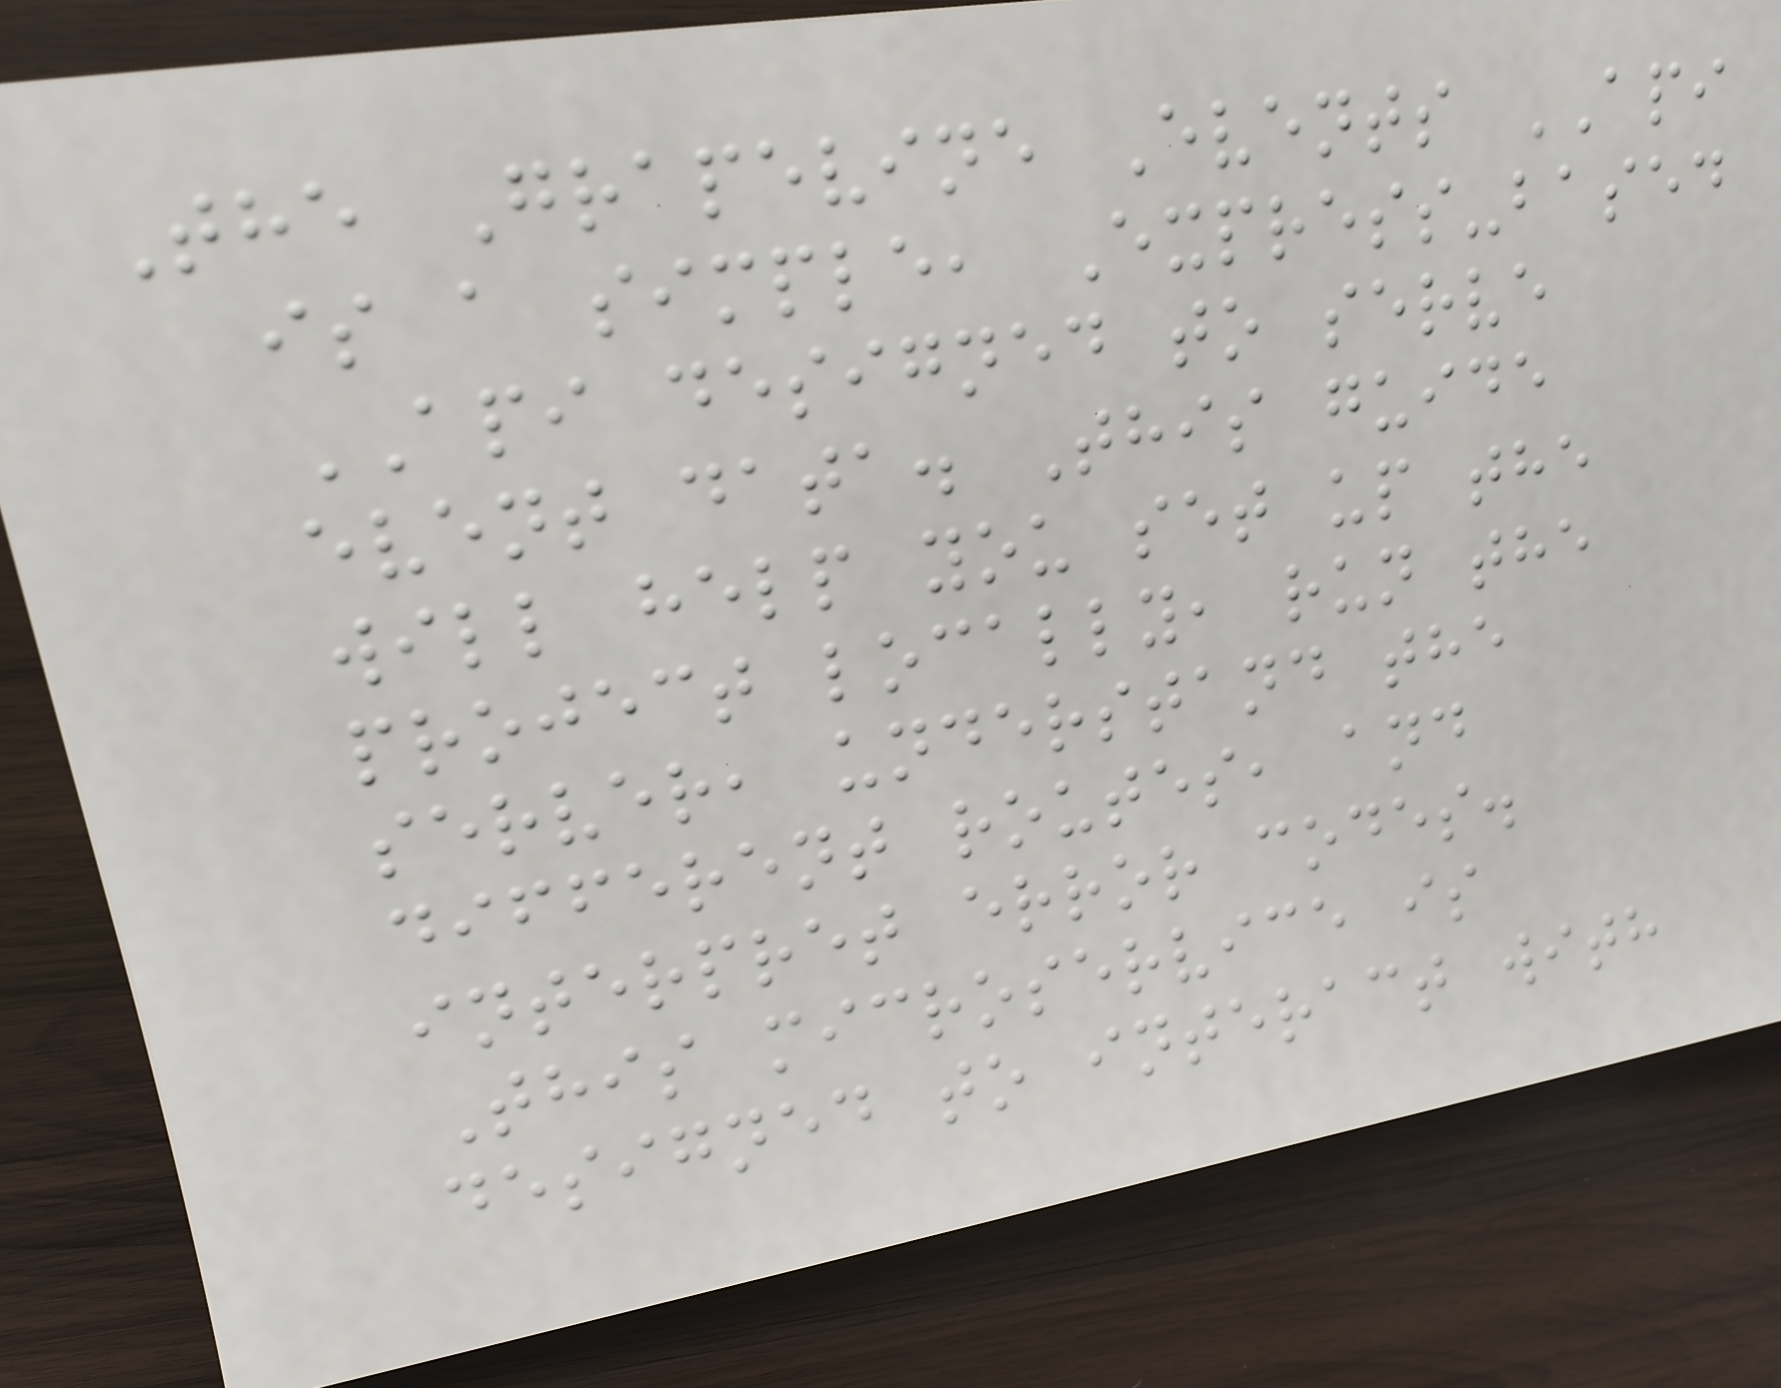The Grapevine Events API
is a simple, Express-based
API designed to serve
event data. This guide
will help you set up the
project locally, run the
server, understand the
different routes, and
interpret error codes.
This microservice is
designed to interact with
